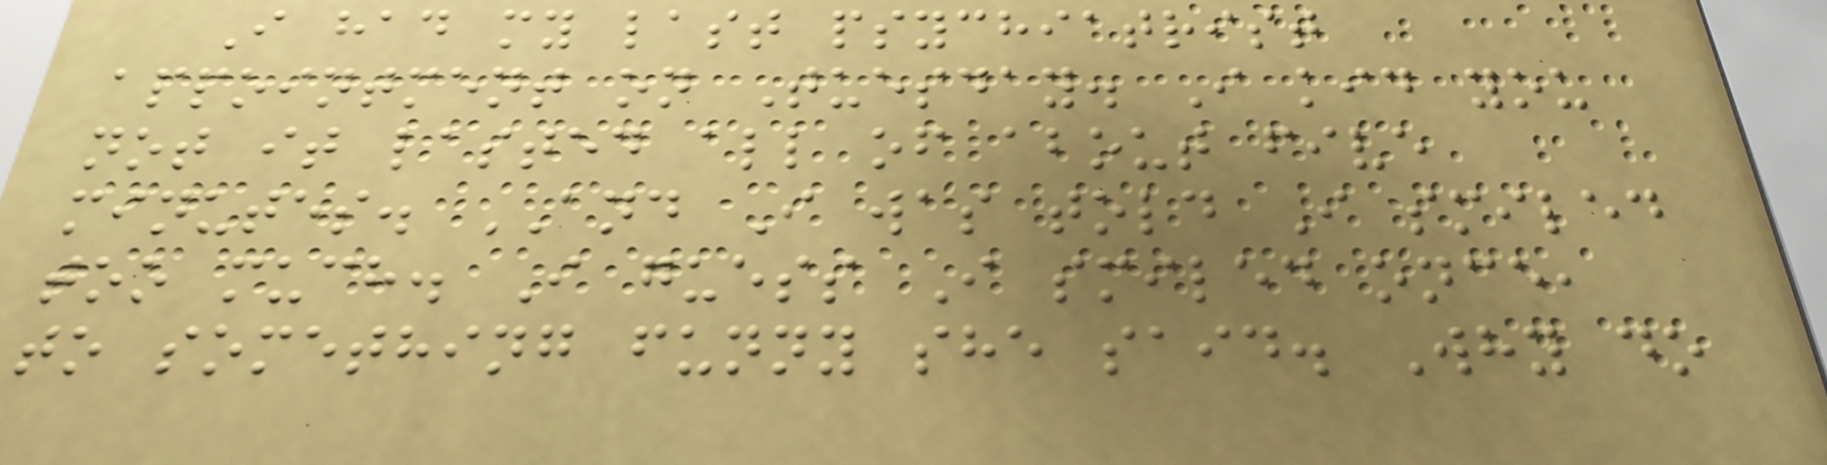I had my last psychiatrist
appointment on Tuesday. I kid you
not it lasted all of about five
minutes. AND I was told I smiled
too much. I guess I smiled once,
to something funny she said. Why do
